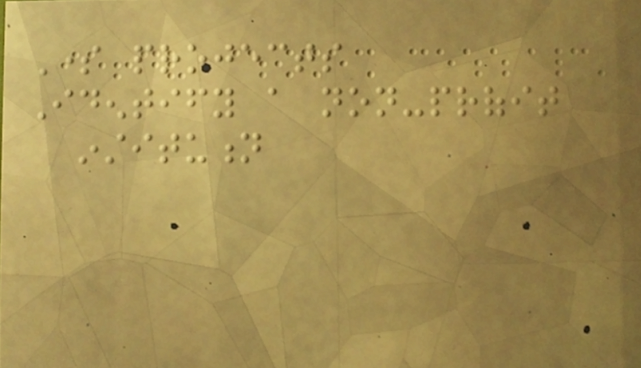Some projects
Identify a non-profit
institution
